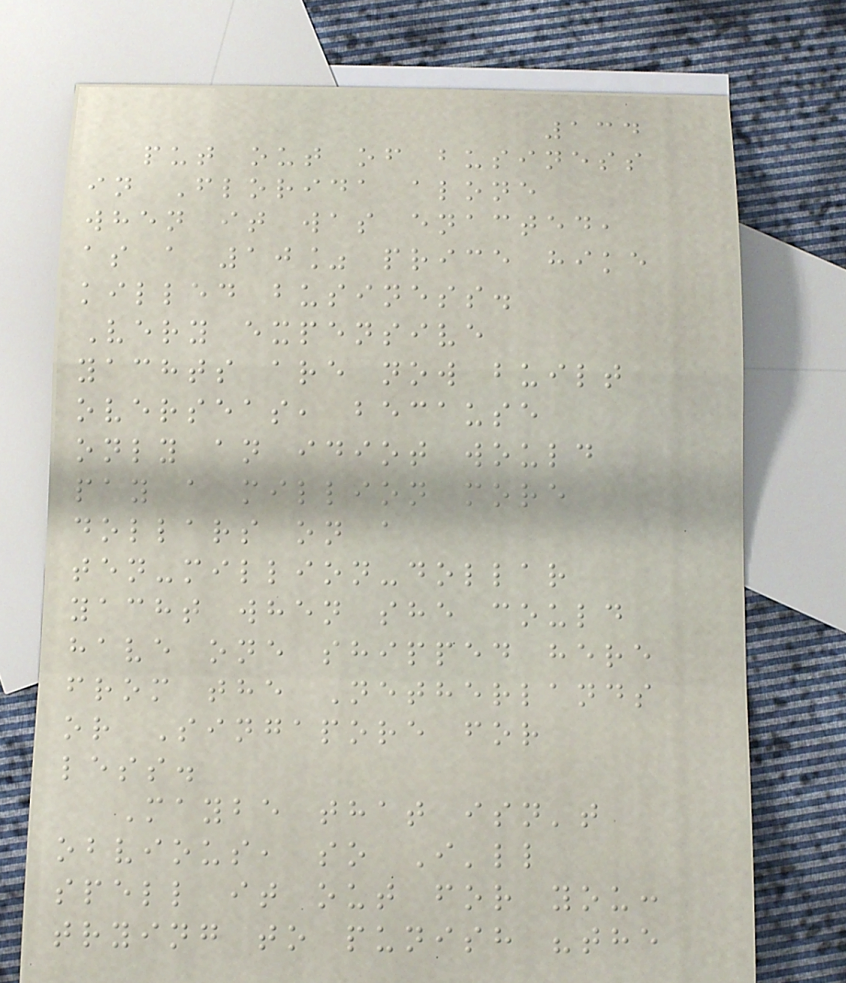134
put out of business
in Florida alone
when it was enacted,
as a 10% price hike
killed business.
Very expensive
yachts are now built
overseas, because
only an idiot would
pay a million more
dollars on a
ten-million-dollar
yacht when she could
have one shipped here
from the Netherlands
or Singapore for
less.
Maybe that isn't
obvious, so I'll
spell it out for you:
trying to punish "the
